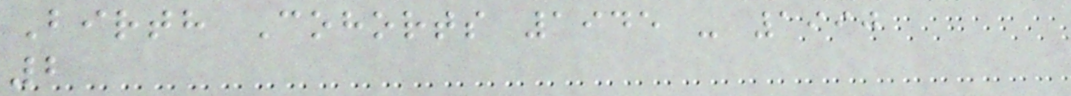Birth Cohorts 1945 - 1990
2
